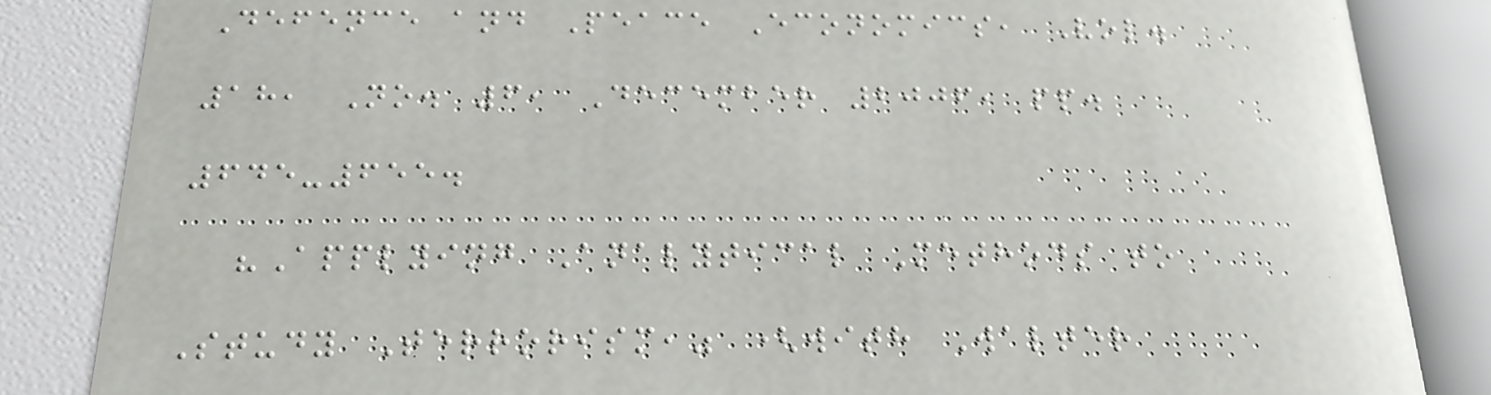Defence and Peace Economics, Vol.
18, No. 6, December 2006, pp.
645-655.
"Applying Analytical Methods to
Study Terrorism," (with Walter
